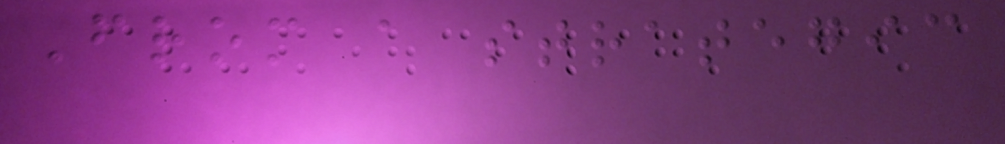From a strategic
